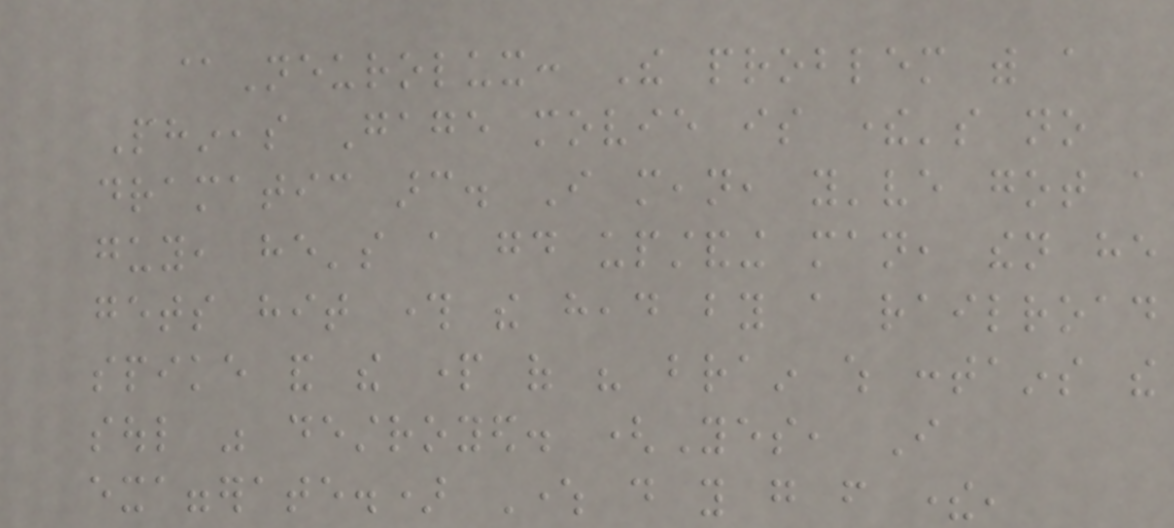@Neurolux: The problem with a
Phineas Gage movie is there's no
dramatic arc. I mean, you've got a
guy, he's a good upstanding man, then he
gets hit through the head by a railroad
spike and the part of his brain which contains the
soul was destroyed. (Yes, I
exaggerate.) Where do you go from there,
